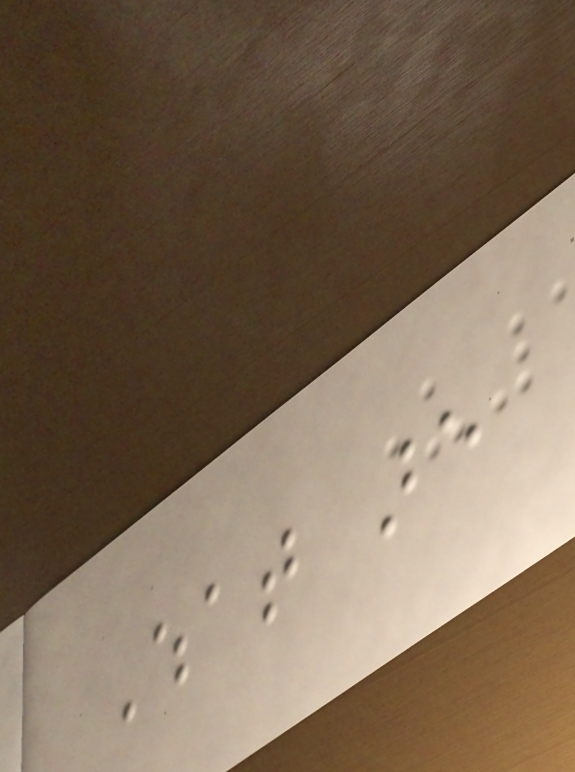What are
